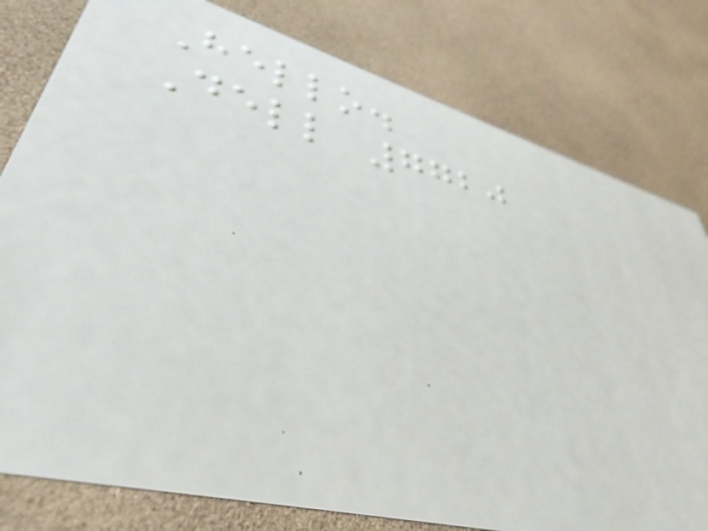Hello.
Dell 7720
